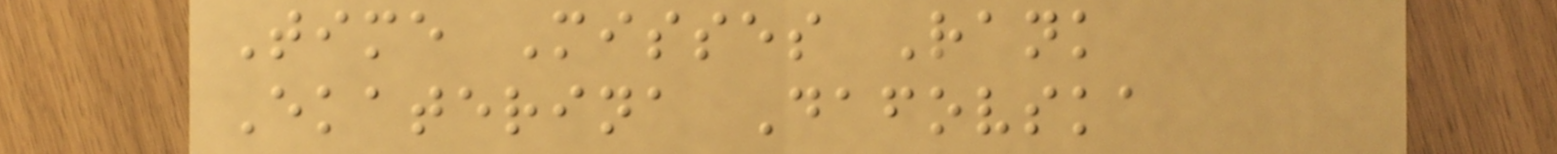Time Misses Rank
Ekaterina Dafovska
